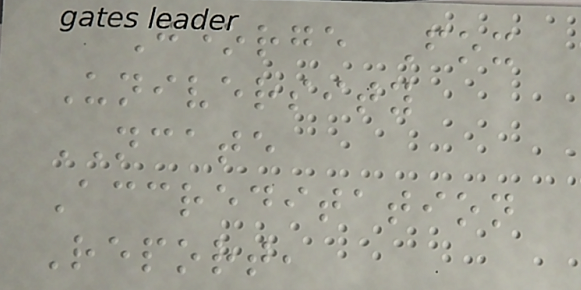George Fox
University
NCATE
Accreditation
Report,
